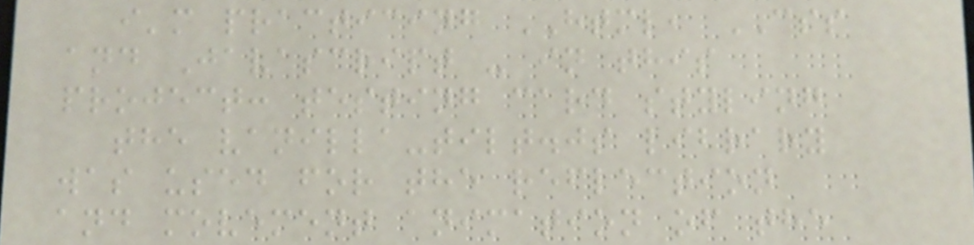i'm practicing HTML, CSS
and Javascript - in this
project: testing card styling
the vanilla-tilt.js library
was used for the reflection
and movement animation of the
